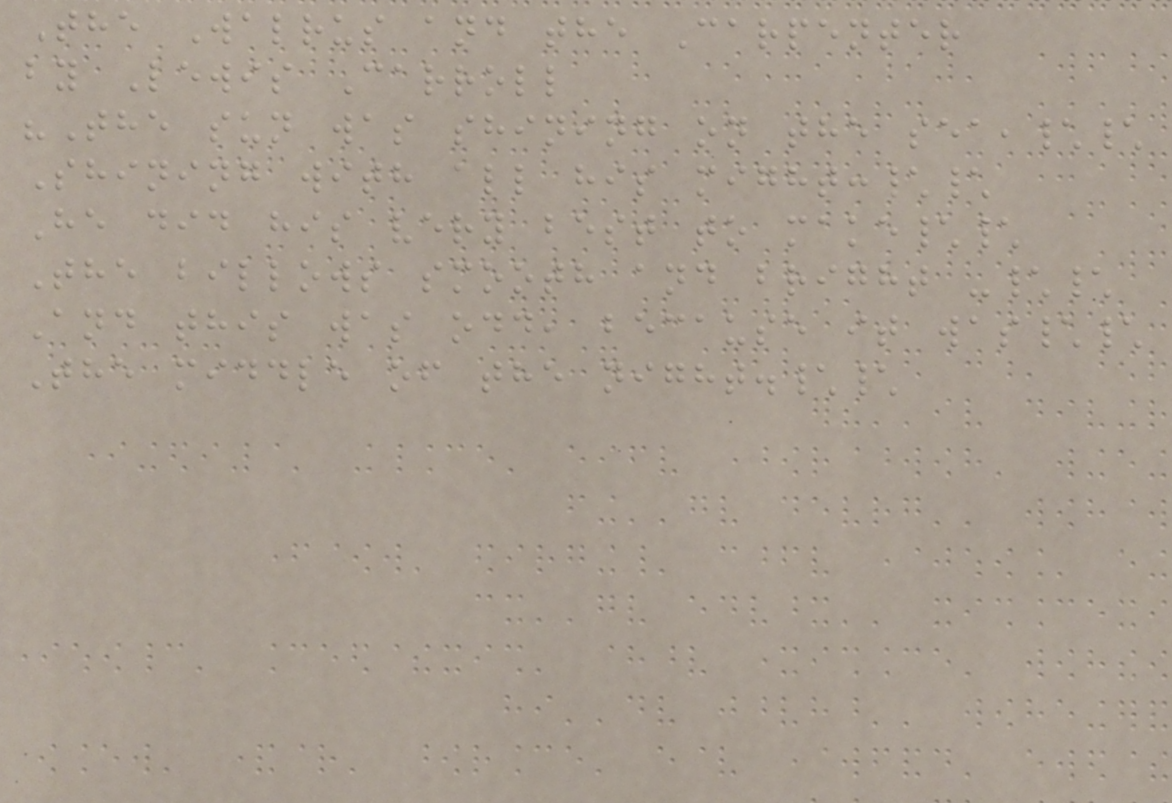The Walrus and the Carpenter
by Lewis Carroll
"The sun was shining on the sea,\\
Shining with all his might:\\
He did his very best to make\\
The billows smooth and bright -\\
And this was odd, because it was\\
The middle of the night.\\
